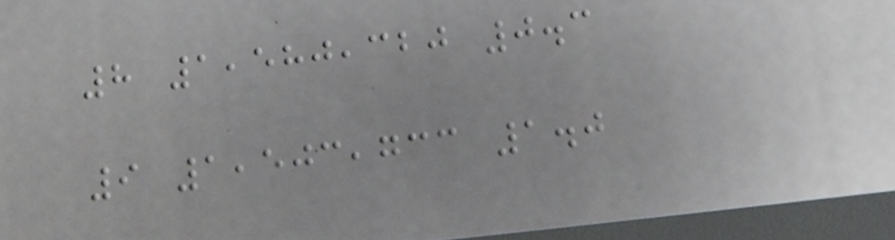8 1,580,320 0.3
9 1,503,733 1.0
